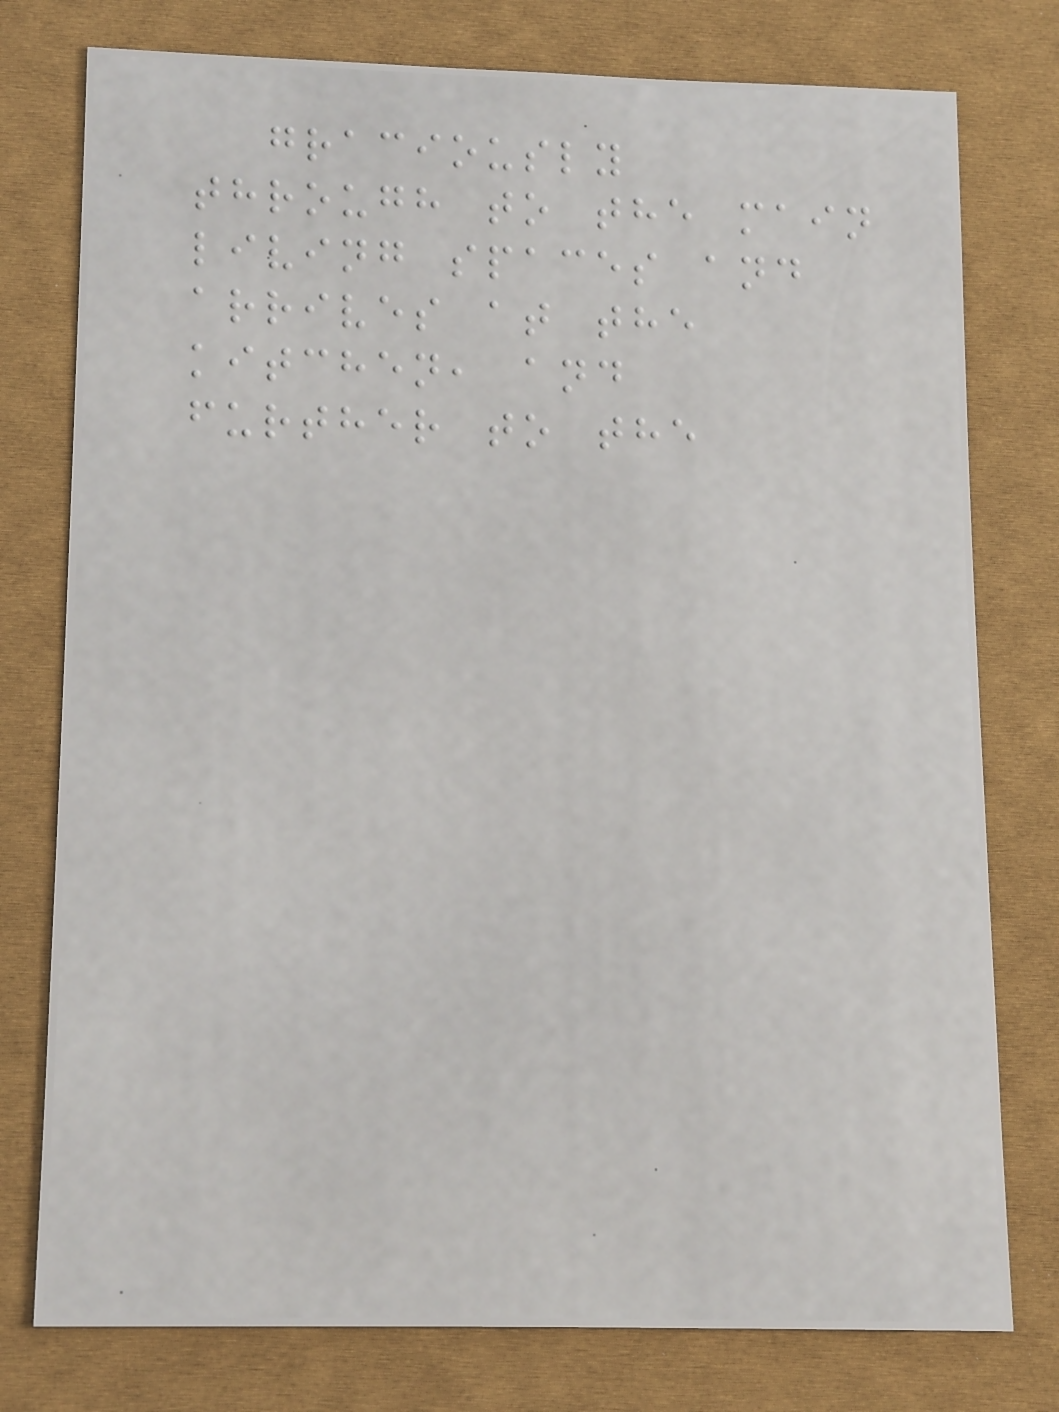graciously
through to the main
living spaces and
arrives at the
kitchen, and
further to the
